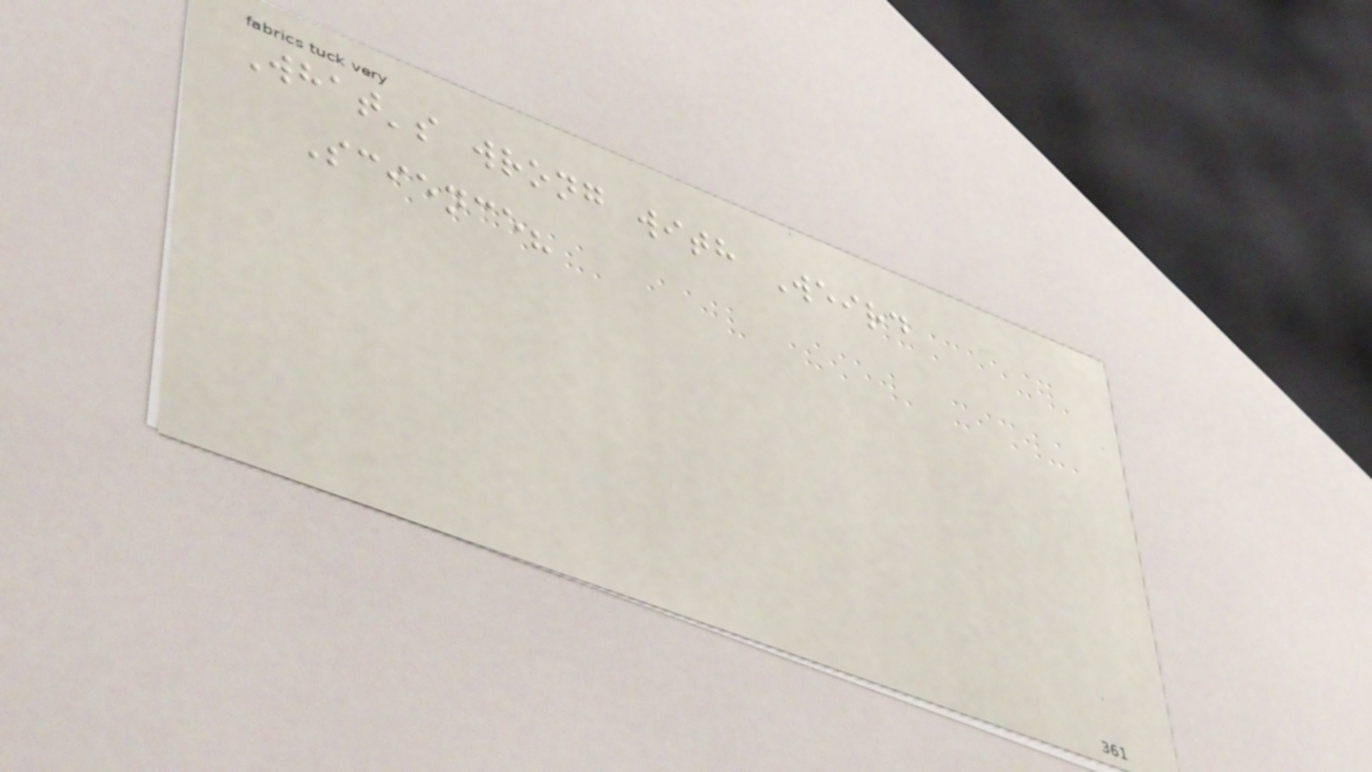What's wrong with Weird
Science?
